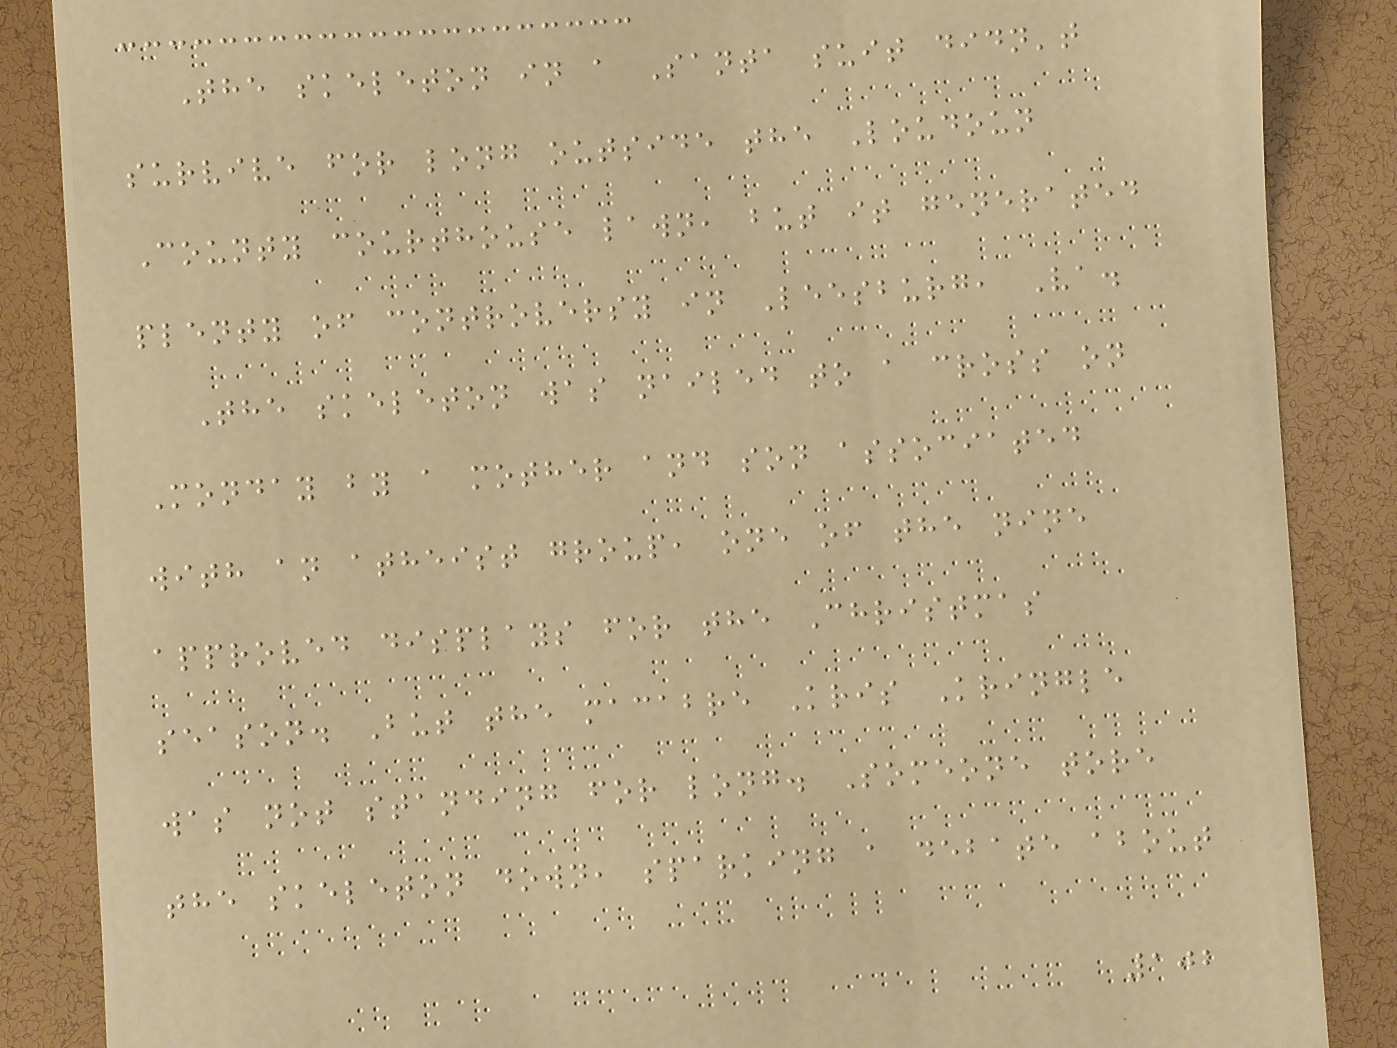The skeleton in a Santa suit didn't
survive for long outside the Loudoun
County courthouse lawn, but it generated
plenty of controversy in Leesburg, Va.
The skeleton was nailed to a cross on
Monday by a mother and son associated
with an atheist group, one of the nine
approved displays for the Christmas
season. But the macabre Kris Kringle
was not standing for long. Someone tore
the skeleton down, sparking a debate about
102
